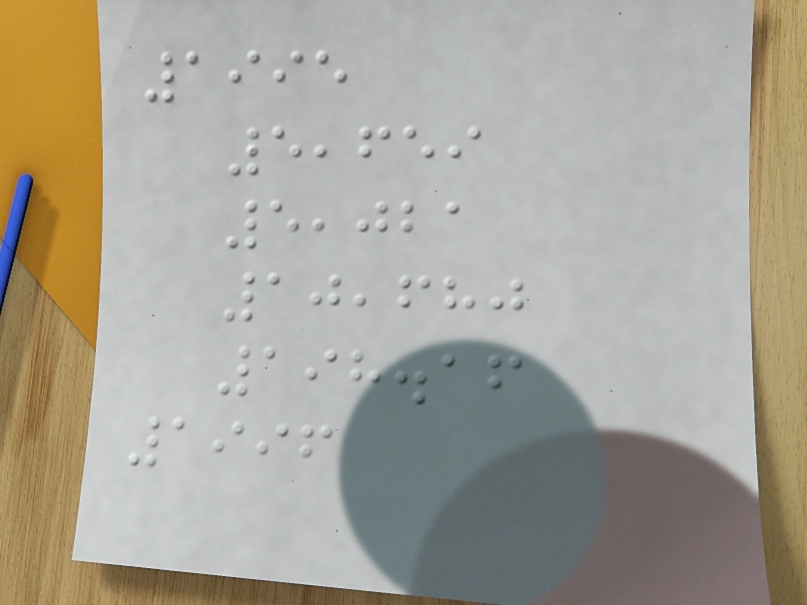1995
5,659
5,021
10,680
198.16
1996
